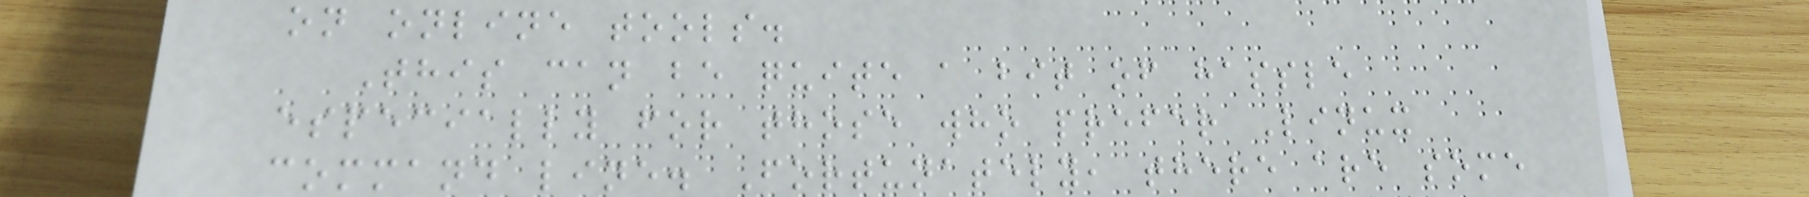on online tools.
This can be quite a bit of hassle
especially for those who prefer Linux
command line. Fortunately, there are some
